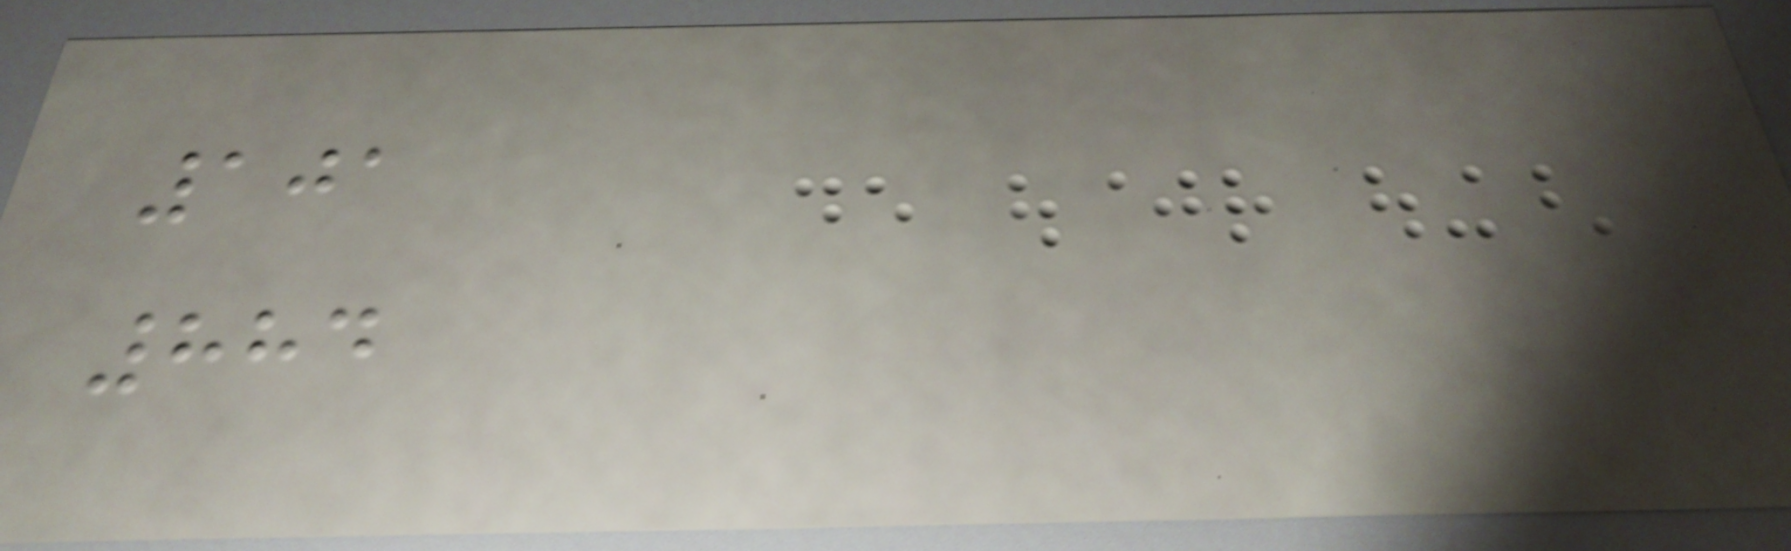101
884
